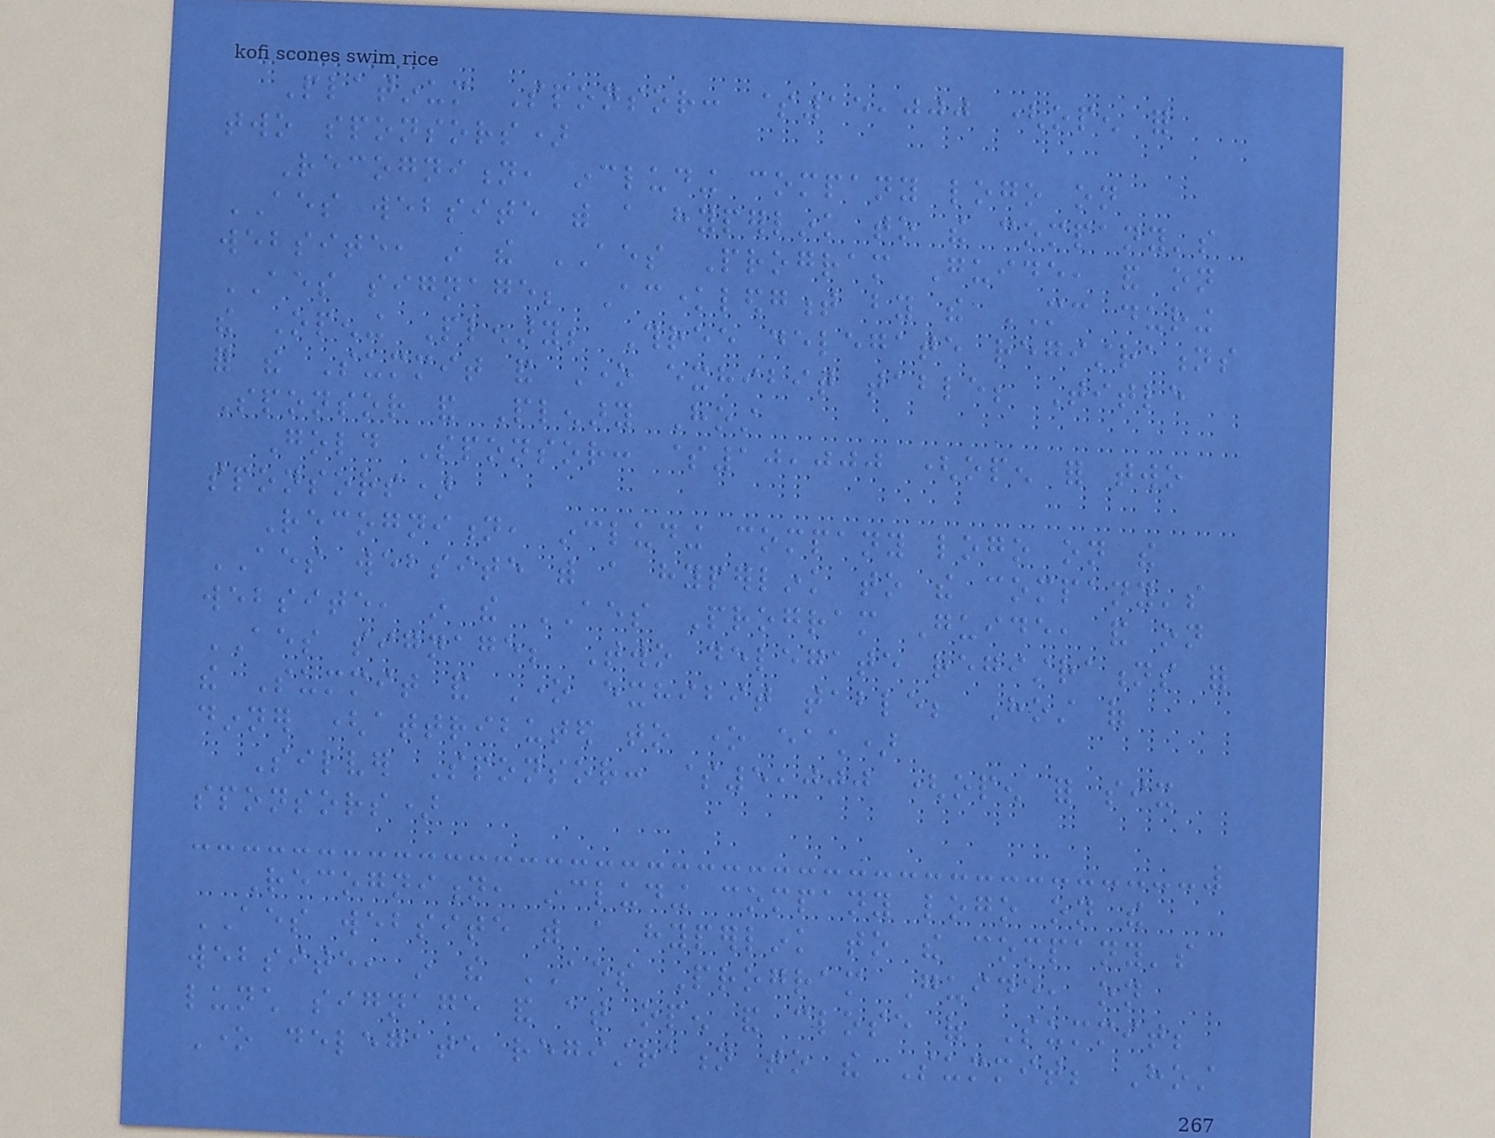Platinum Sponsor: $15,000 (open for
two sponsors)
Recognition, including company logo on
AES website with a hyperlink to the company's
website, in the AES Program Guide, and on
AES signage; Acknowledgment by the MC during
the Opening Plenary; Three delegate registrations
for the Summit and One exhibit table; Title
Sponsor and Plenary Host
Gold Sponsor: $10,000 (open for two
sponsors)
Recognition, including company logo on the
AES website with a hyperlink to the company's
website, in the AES Program Guide, and on
AES signage; Two delegate registrations for
the Summit and One exhibit table; Host of
dinner (attributed to one each)
Silver Sponsor: $5,000 (open for six
sponsors)
Recognition, including company logo on the
AES website with a hyperlink to the company's
website, in the AES Program Guide, on
lunch signage and at open and close of Summit;
One delegate registration to the Summit; Host
